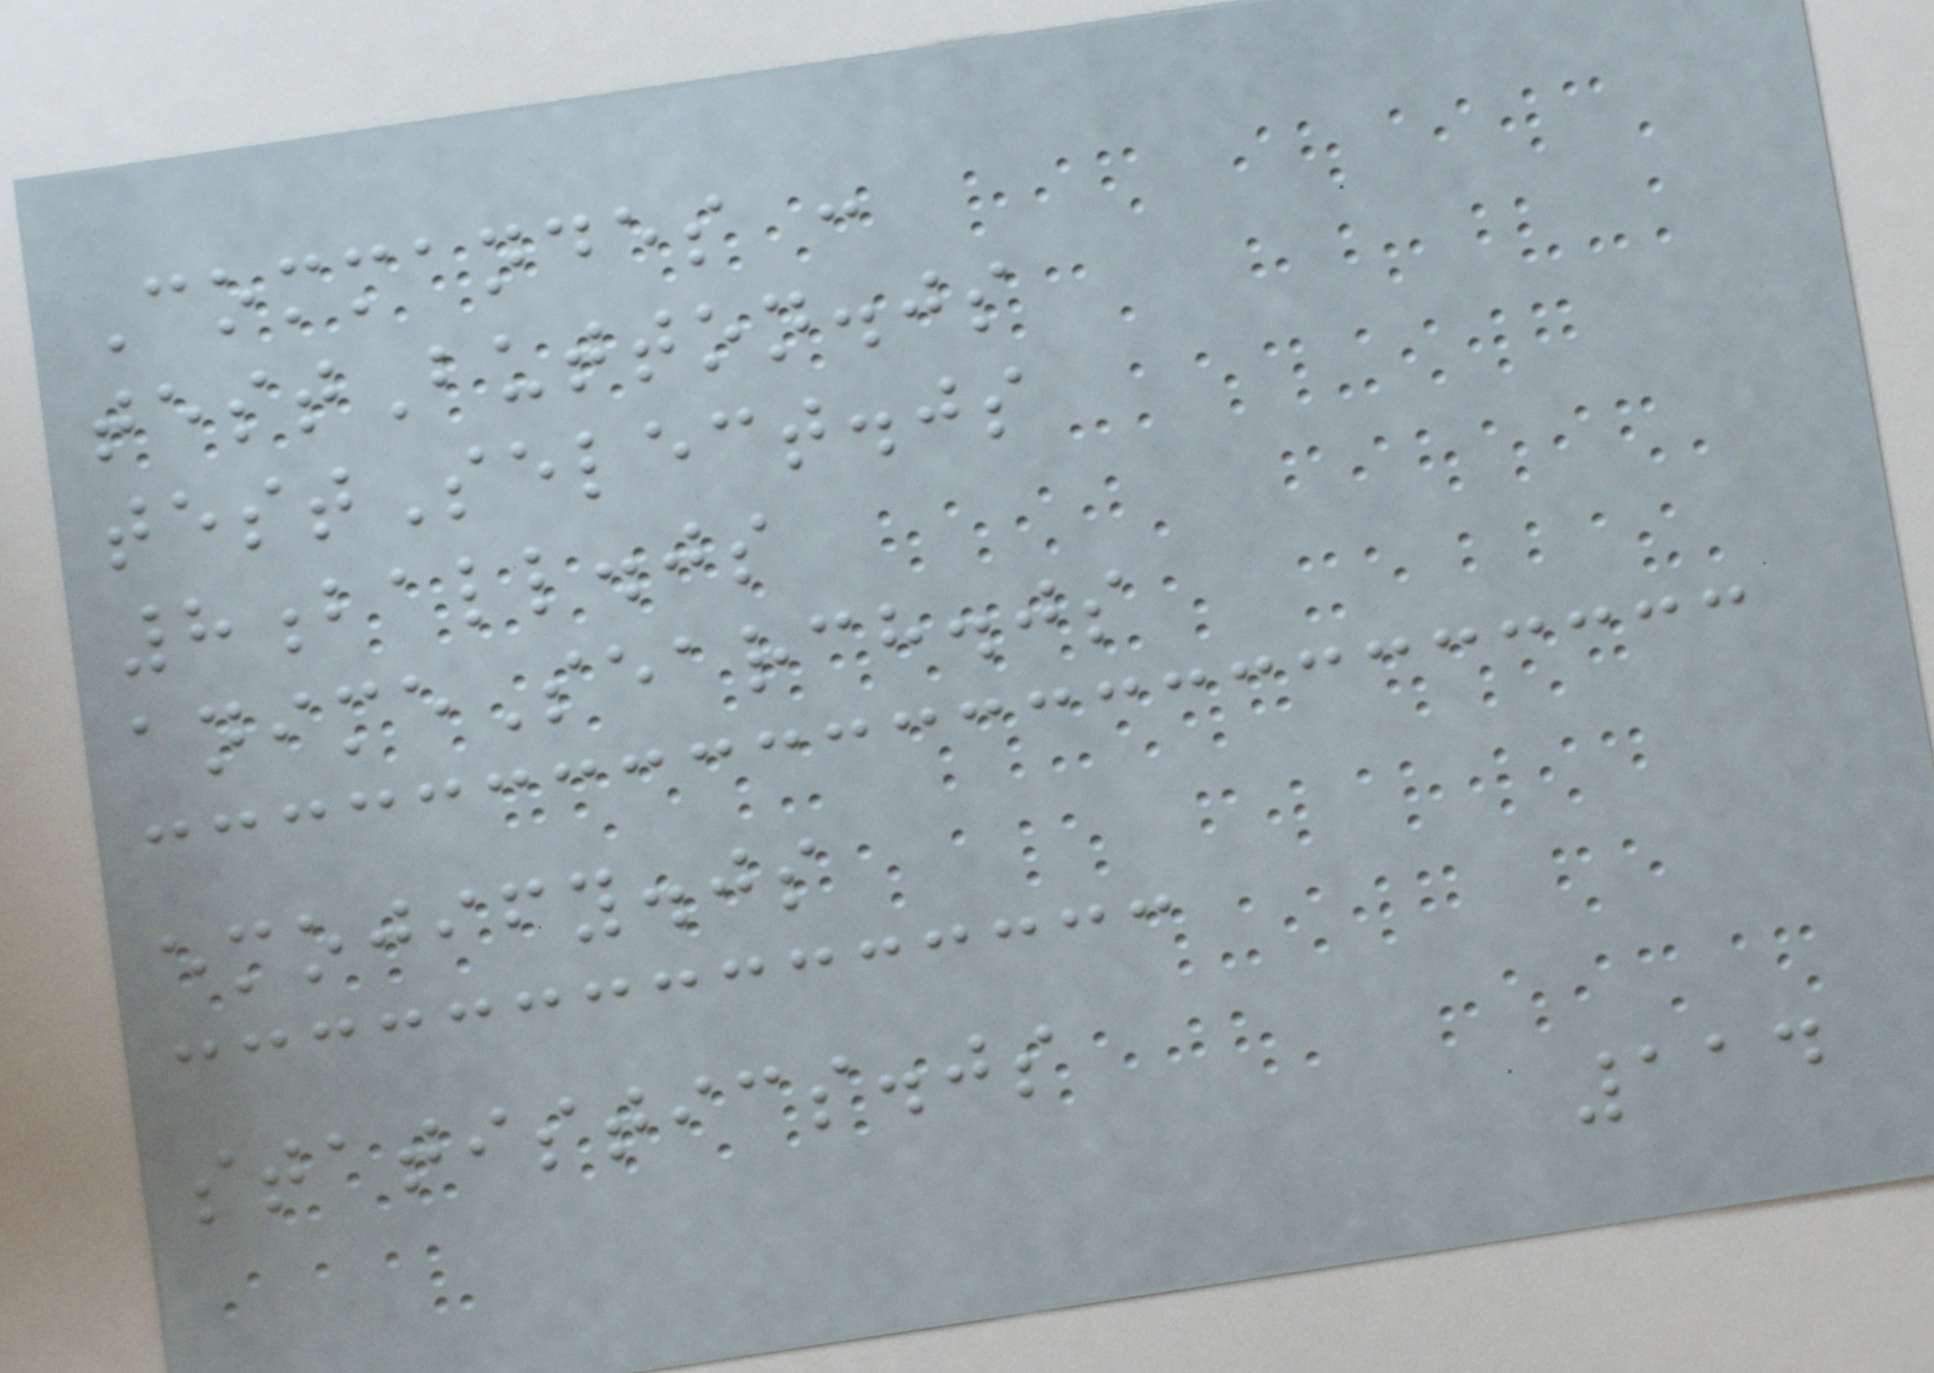Commandes :
testButton.js
testSelect.js
8ball.js
animeSearch.js
emojify.js
statistics.js
114
